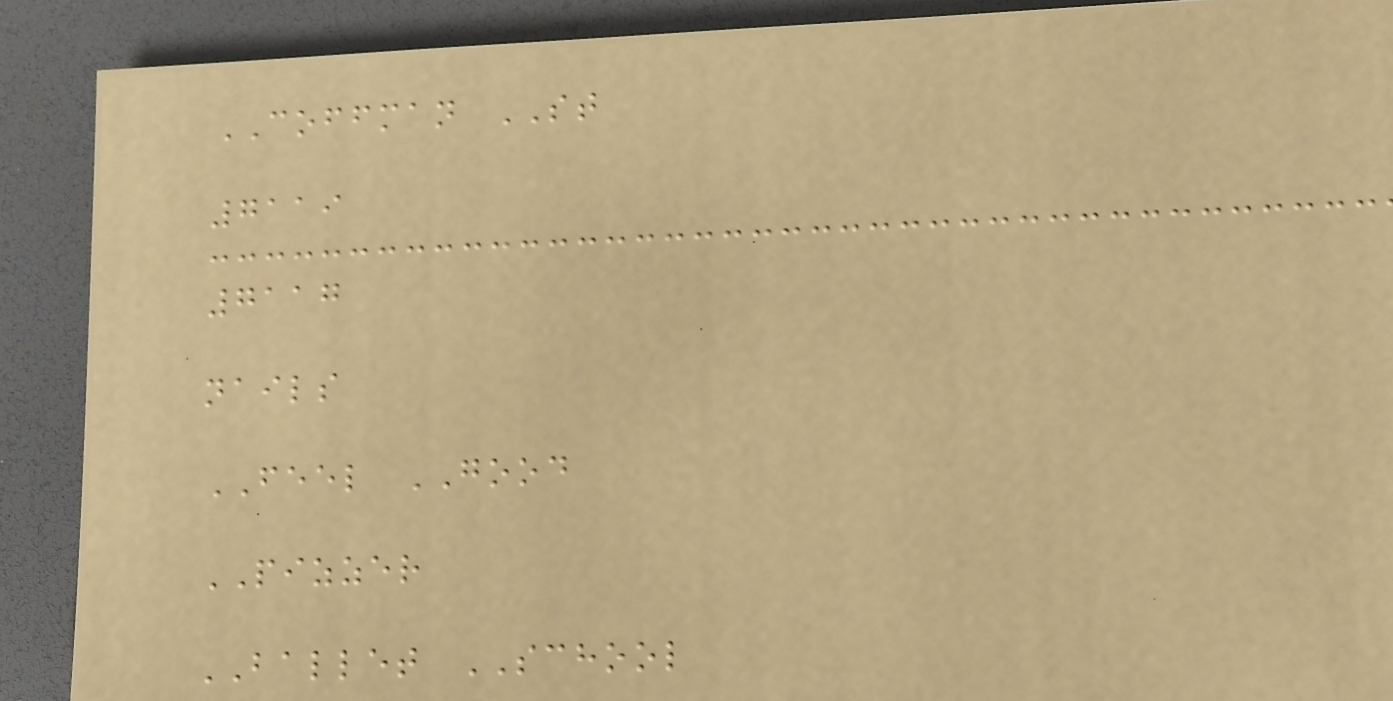COFFMAN ST
7119
7117
nails
FEEL GOOD
PIZZER
BALLET SCHOOL
